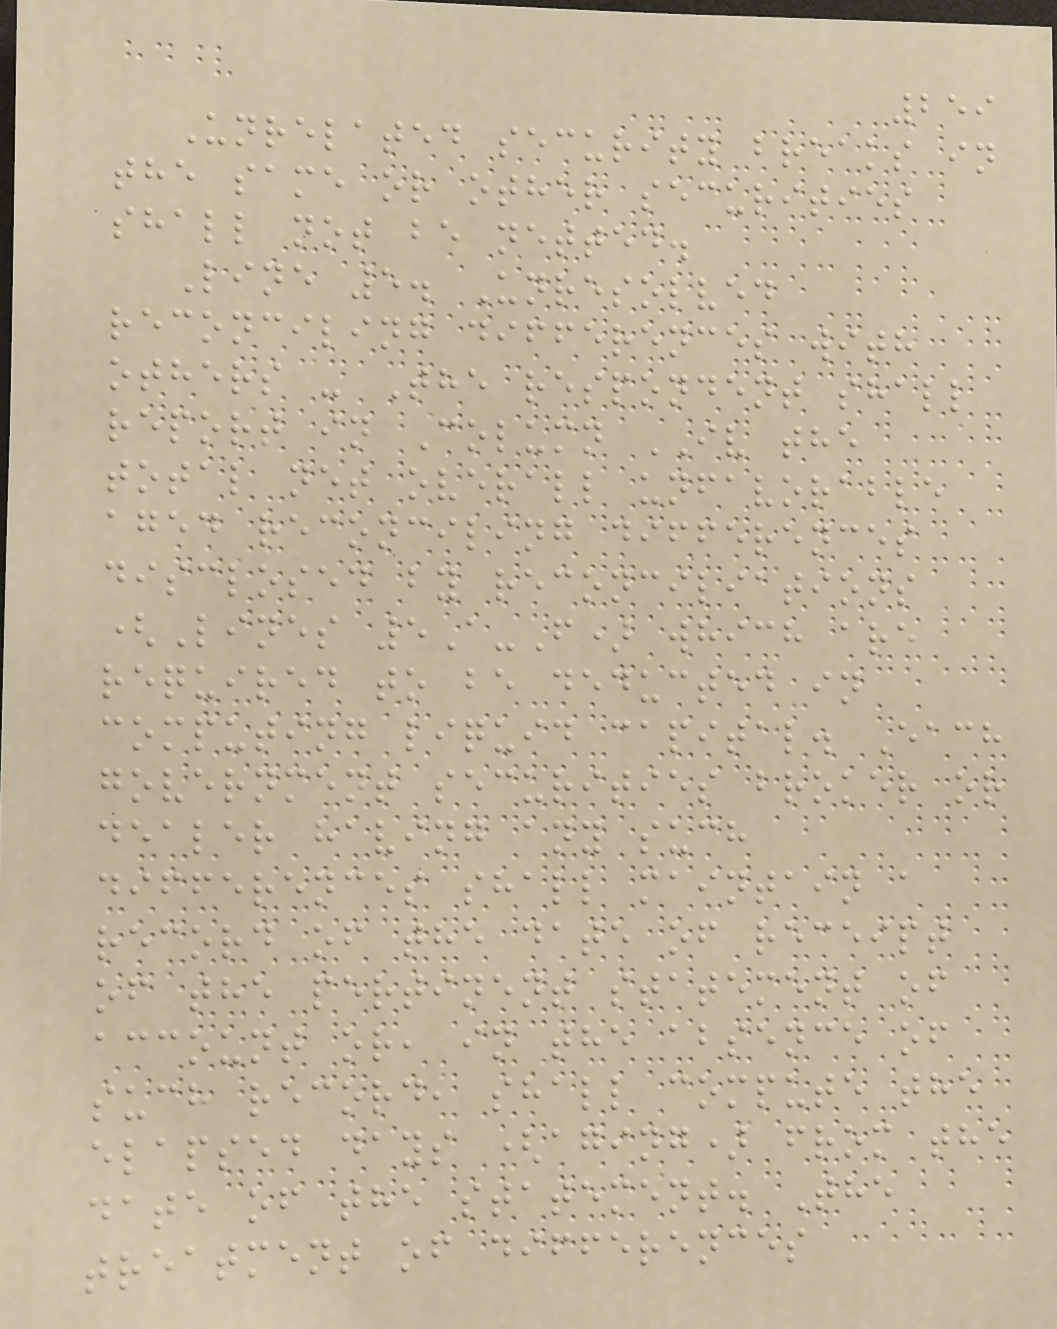259
Unrelated security breaks in
the same or other securities
shall not be netted.
Line 5. Unresolved
reconciling differences with
others - The respondent shall
report in Column IV the
total net overall unfavorable
aged reconciling differences
disclosed by reconciliations
(Lines 5A-F) which are
required to be deducted in
computing liquid capital. Each
government securities broker or
dealer having any such
differences shall maintain a
record of the date of receipt
of the pertinent statement of
account or, in the absence of
such record, shall compute the
elapsed days (aging) from the
date of the statement. The
treatment of differences
